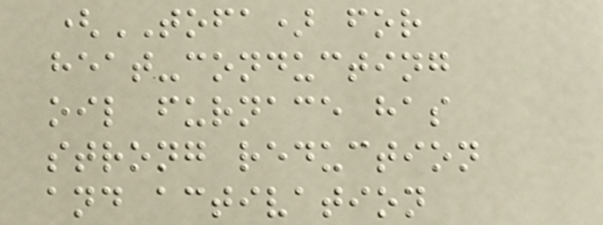(TOFA) for
heat-conducting
oil furnace has
strong reduction
and activation
